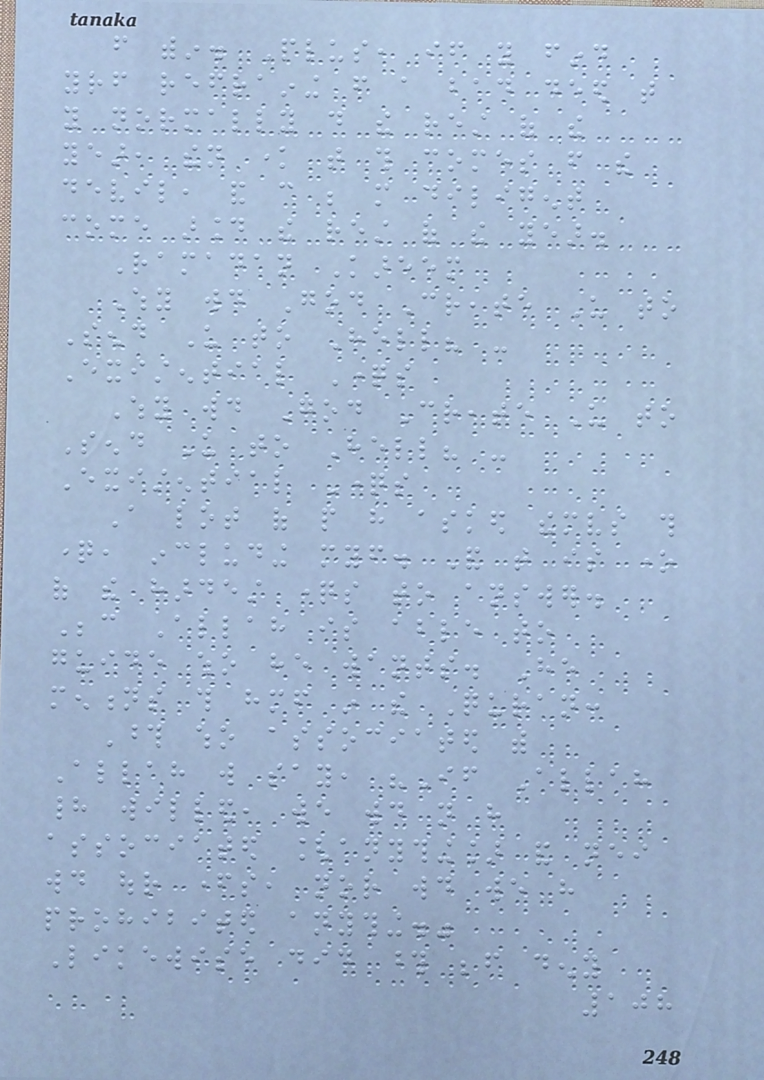from within. Plus, if you find
yourself refraining from a bad deed that
you normally do the rest of the
year, then know that this comes from the
devil, and can be more diligent
come around the rest of the year.
Ramadan Kareem
Why would God Create Us to
Send Us to Hell? -
Existential Questions
Why would God Create Us to
Send Us to Hell? -
Existential Questions
A lot of people have asked themselves this
question, including myself. And that is one
of the hardest questions to answer.
Because Allah is able to
guide who he wants. He
mentions this himself in the Quran:
Those who associated with
Allah will say, "If Allah
had willed, we would not have
associated [anything] and neither
would our fathers, nor would we have
prohibited anything."
Likewise did those before deny
108
